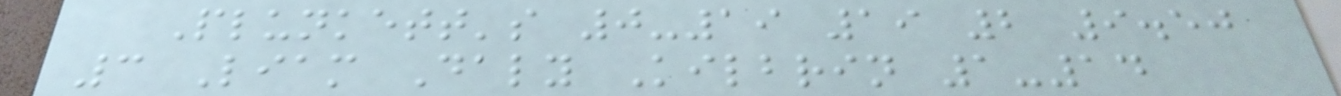Plunkett's 0-19 19 2 9.50
3 Liam Daly Kilbrin 1-14
